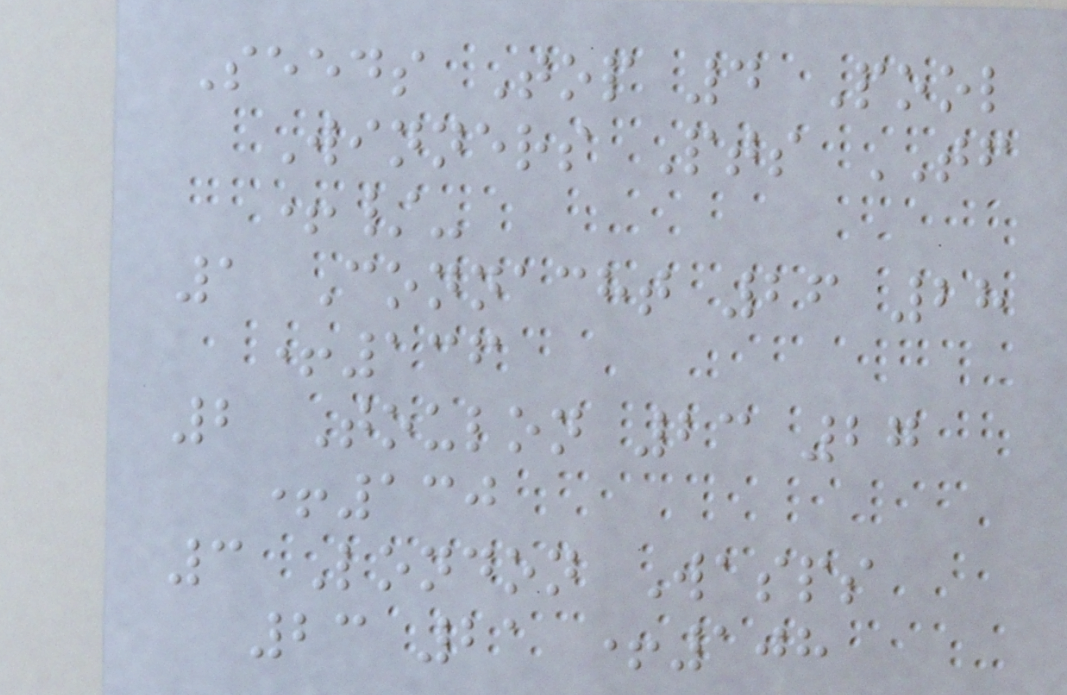Seeds Top 4 Pool
Winners Pts TF
+/-
1 Connacht 26 28
+136
2 Toulon 23 27
+130
3 London Wasps
23 21 +108
